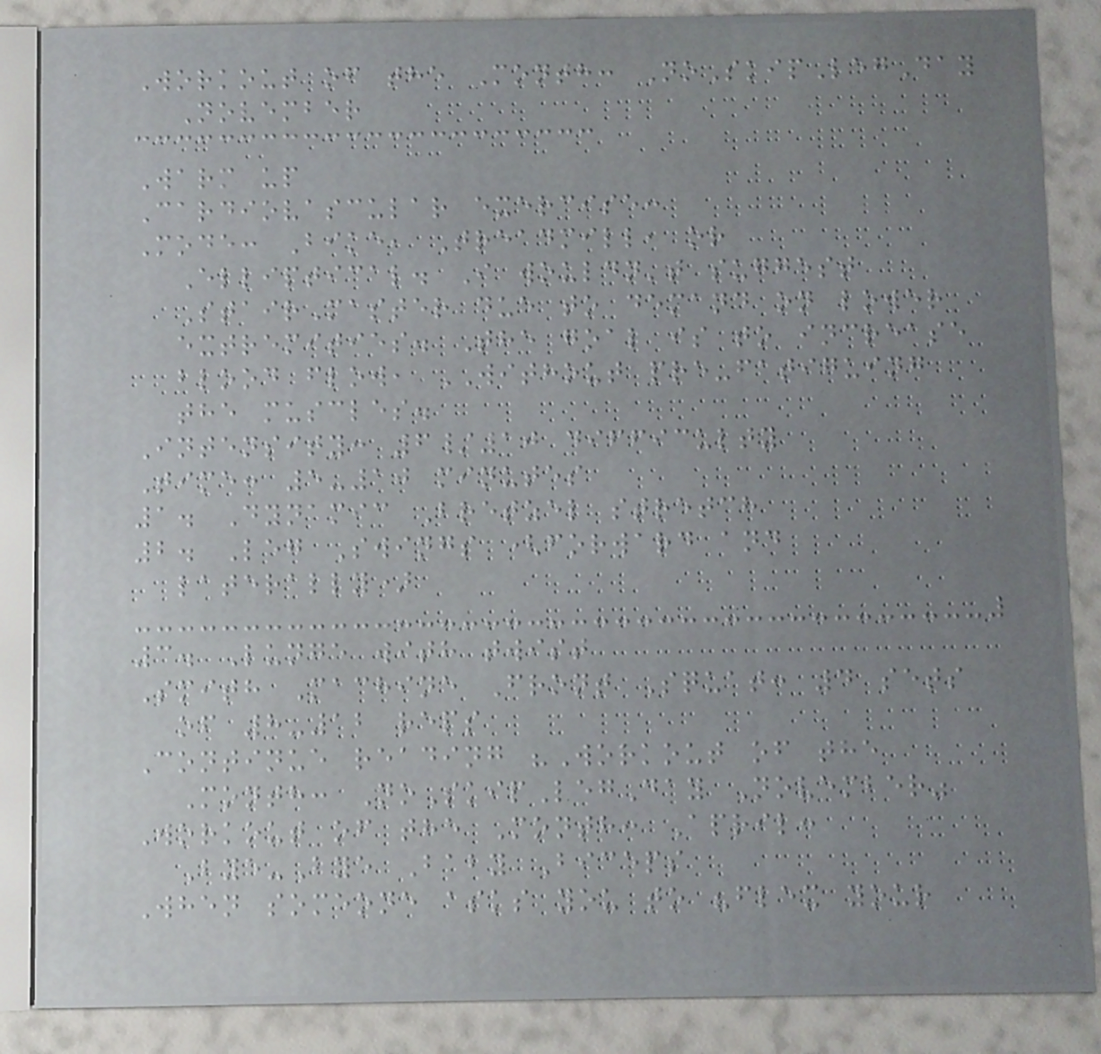Workout of the Month: NoSkipLegDay
November
Warm up
Cardiovascular exercise:
Mode: Bike, Treadmill, or
Elliptical. I wouldn't suggest
StairMaster due to demand on lower
extremities. The goal is to increase
blood flow, WITHOUT pre-fatiguing
the muscles.
Intensity: 6/10 difficulty
Time: 5-10 minutes
1. Dynamic Bretzel stretch
2. Leg Swings (forward and
laterally)
3. Lunge with twist
Smith Machine Front Squat: 4 sets
of 8-12 reps
Continue reading "Workout of the
Month: NoSkipLegDay November"
Workout of the Month: April:
Bye-Bye Baby Biceps
When someone asks you to "flex your
